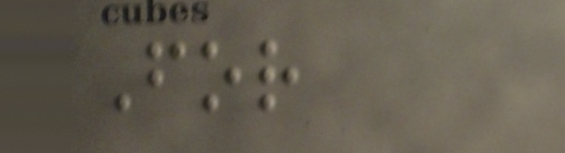For
